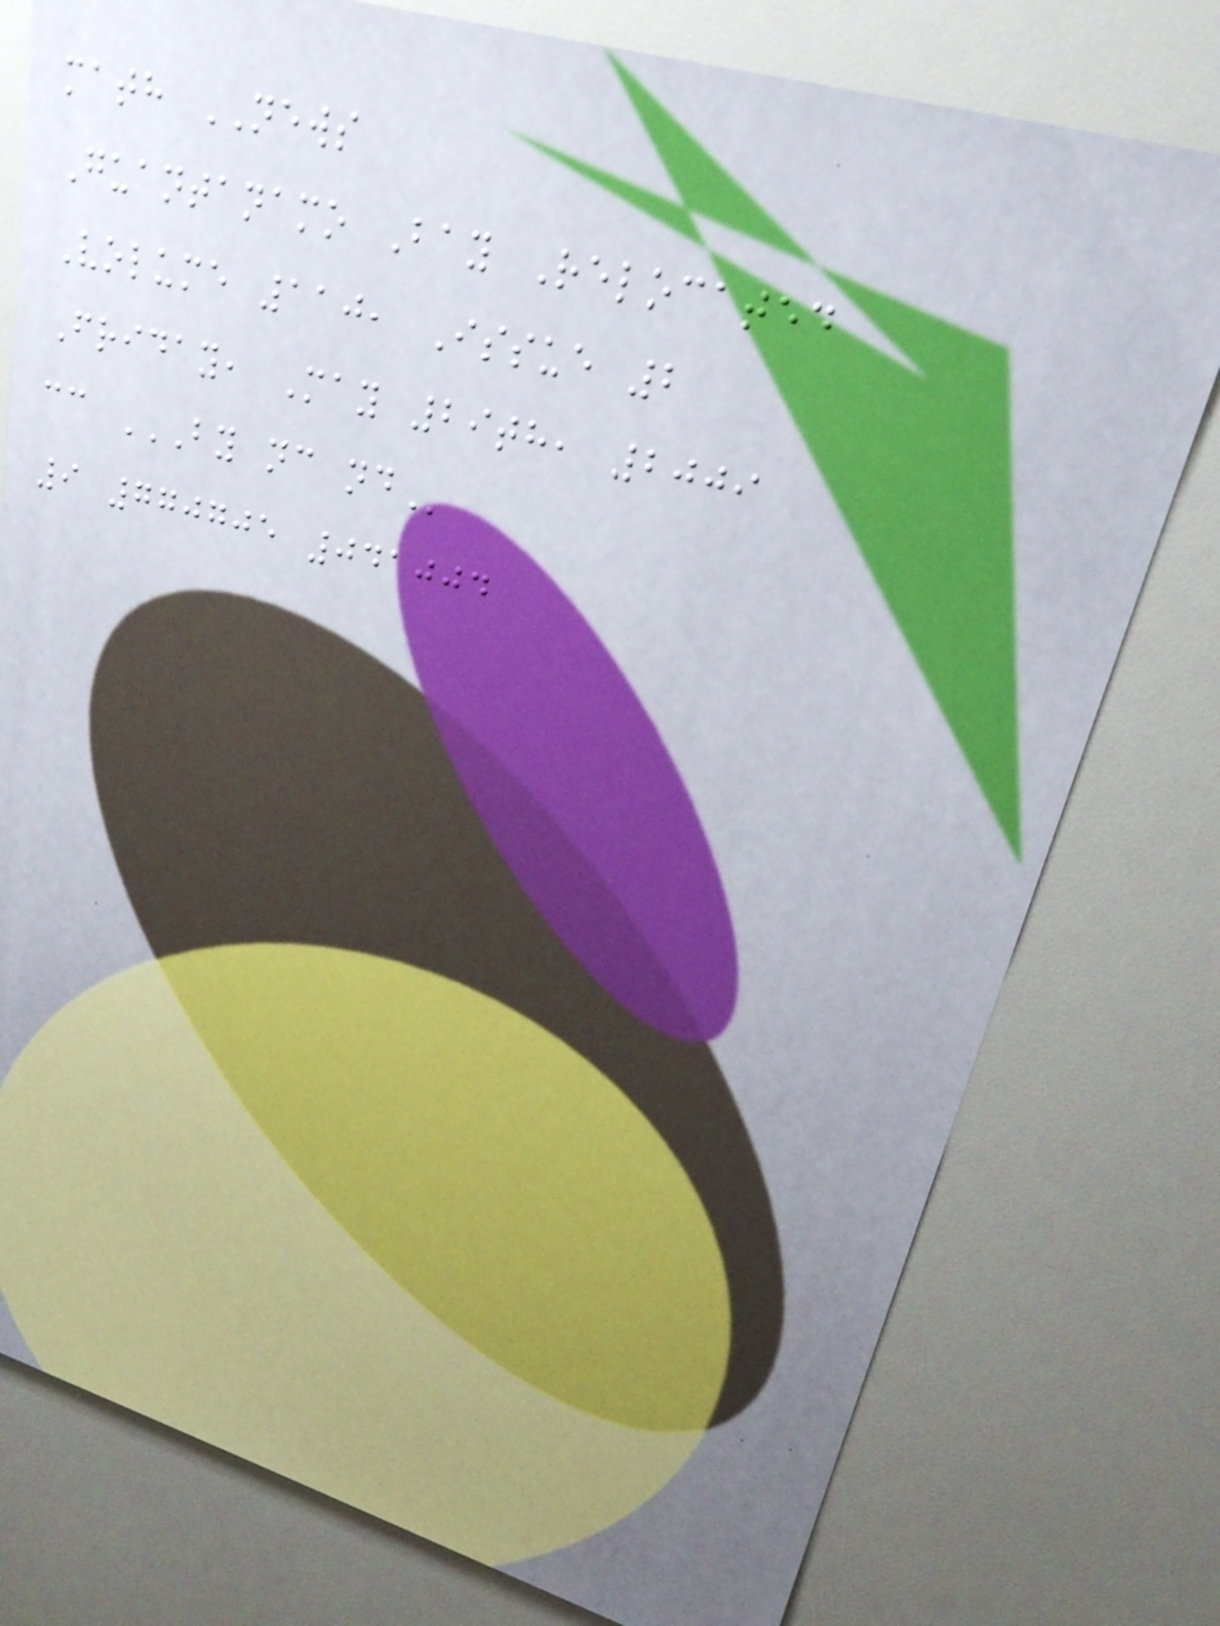math NEWS
Guantanamo Bay Relocated
Volume 110, Issue 2
Friday, May 29th, 2009
cc BY NC ND
9 770705 041004
